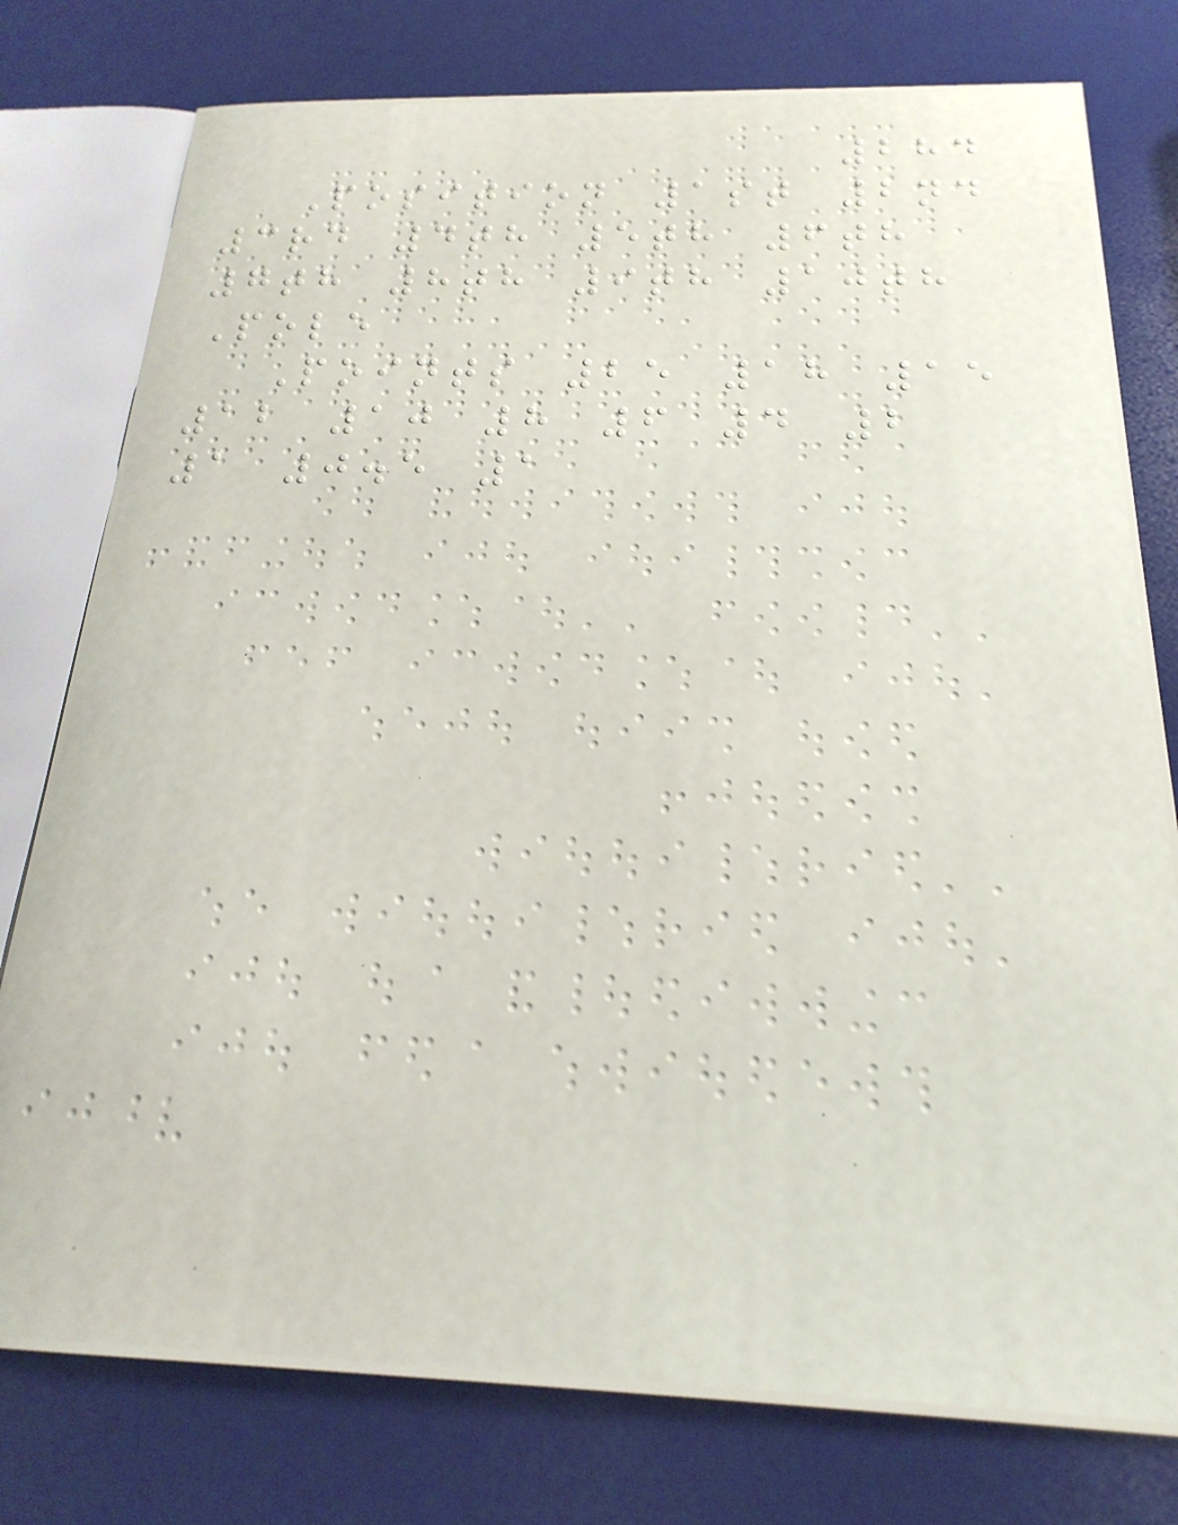284
Position 1st 2nd
3rd 4th 5th 6th
7th 8th 9th 10th
Pole
Points 25 18 15
12 10 8 6 4 2
1 0.5 1
